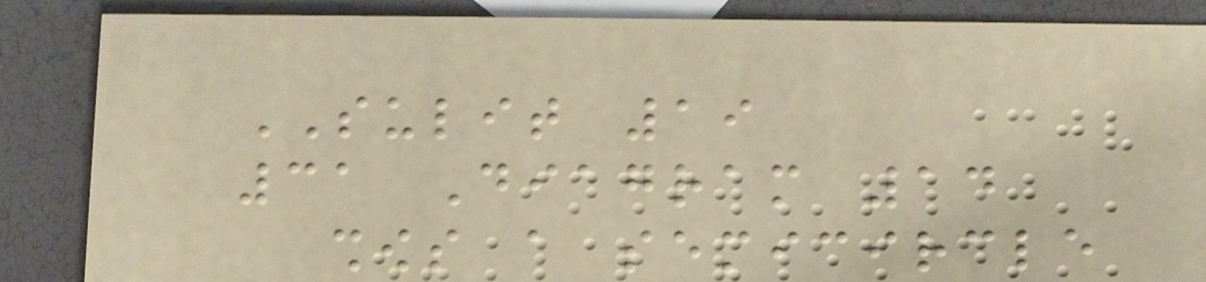SULIT 19
31 Diagram 14
shows a semicircle
